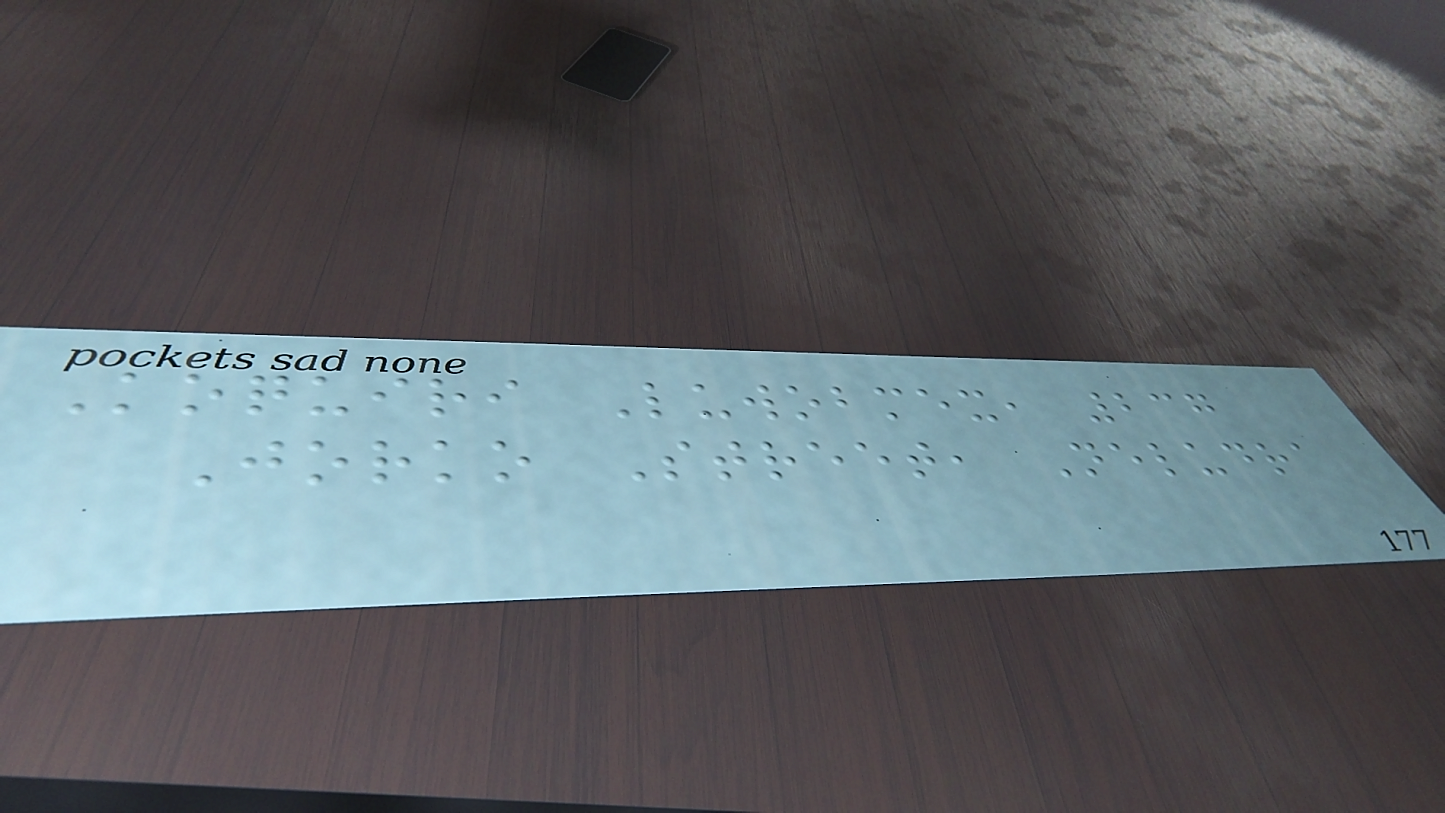Koquiri Luwobmex, 237
Jorko Street, Neludra
